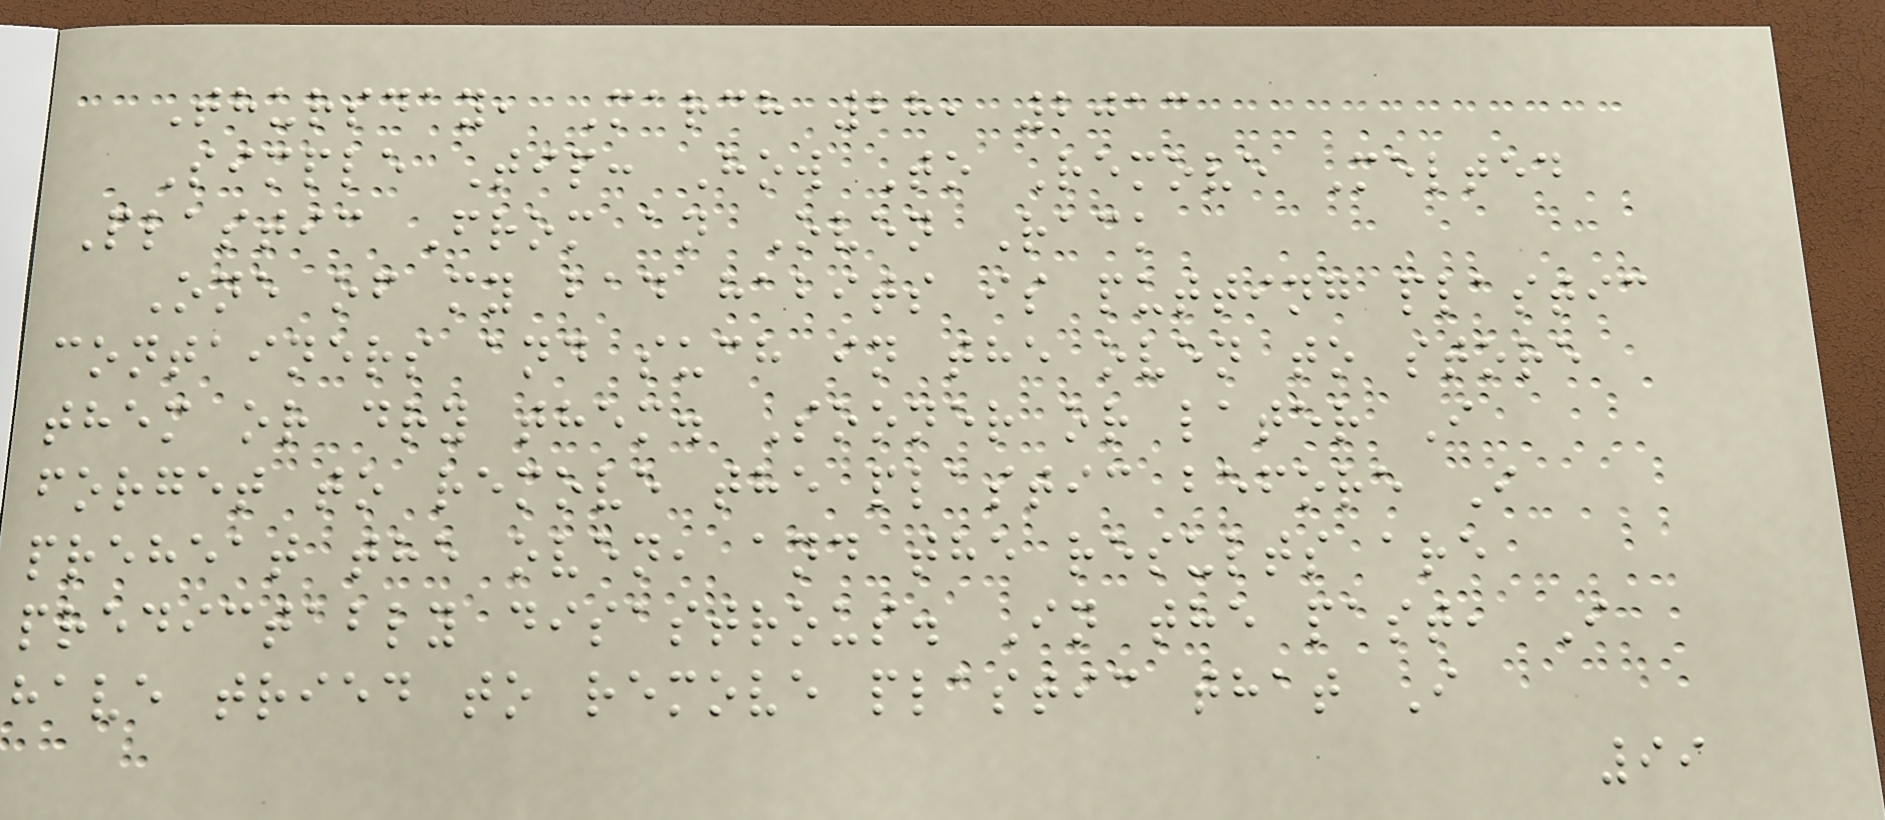Thursday, March 28, 2013
Simple Tip: How To Remove Melted
Plastic From an Oven Rack
One of my bad habits is putting plastic
containers and such in the oven to store
them or dry them. Sooner or later I
forget to remove the plastic before I
preheat the oven, and the results are
predictably disastrous. In the past, I
have tried to remove plastic that I
99
